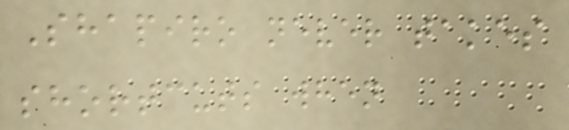Shapiro never takes
shortcuts when
